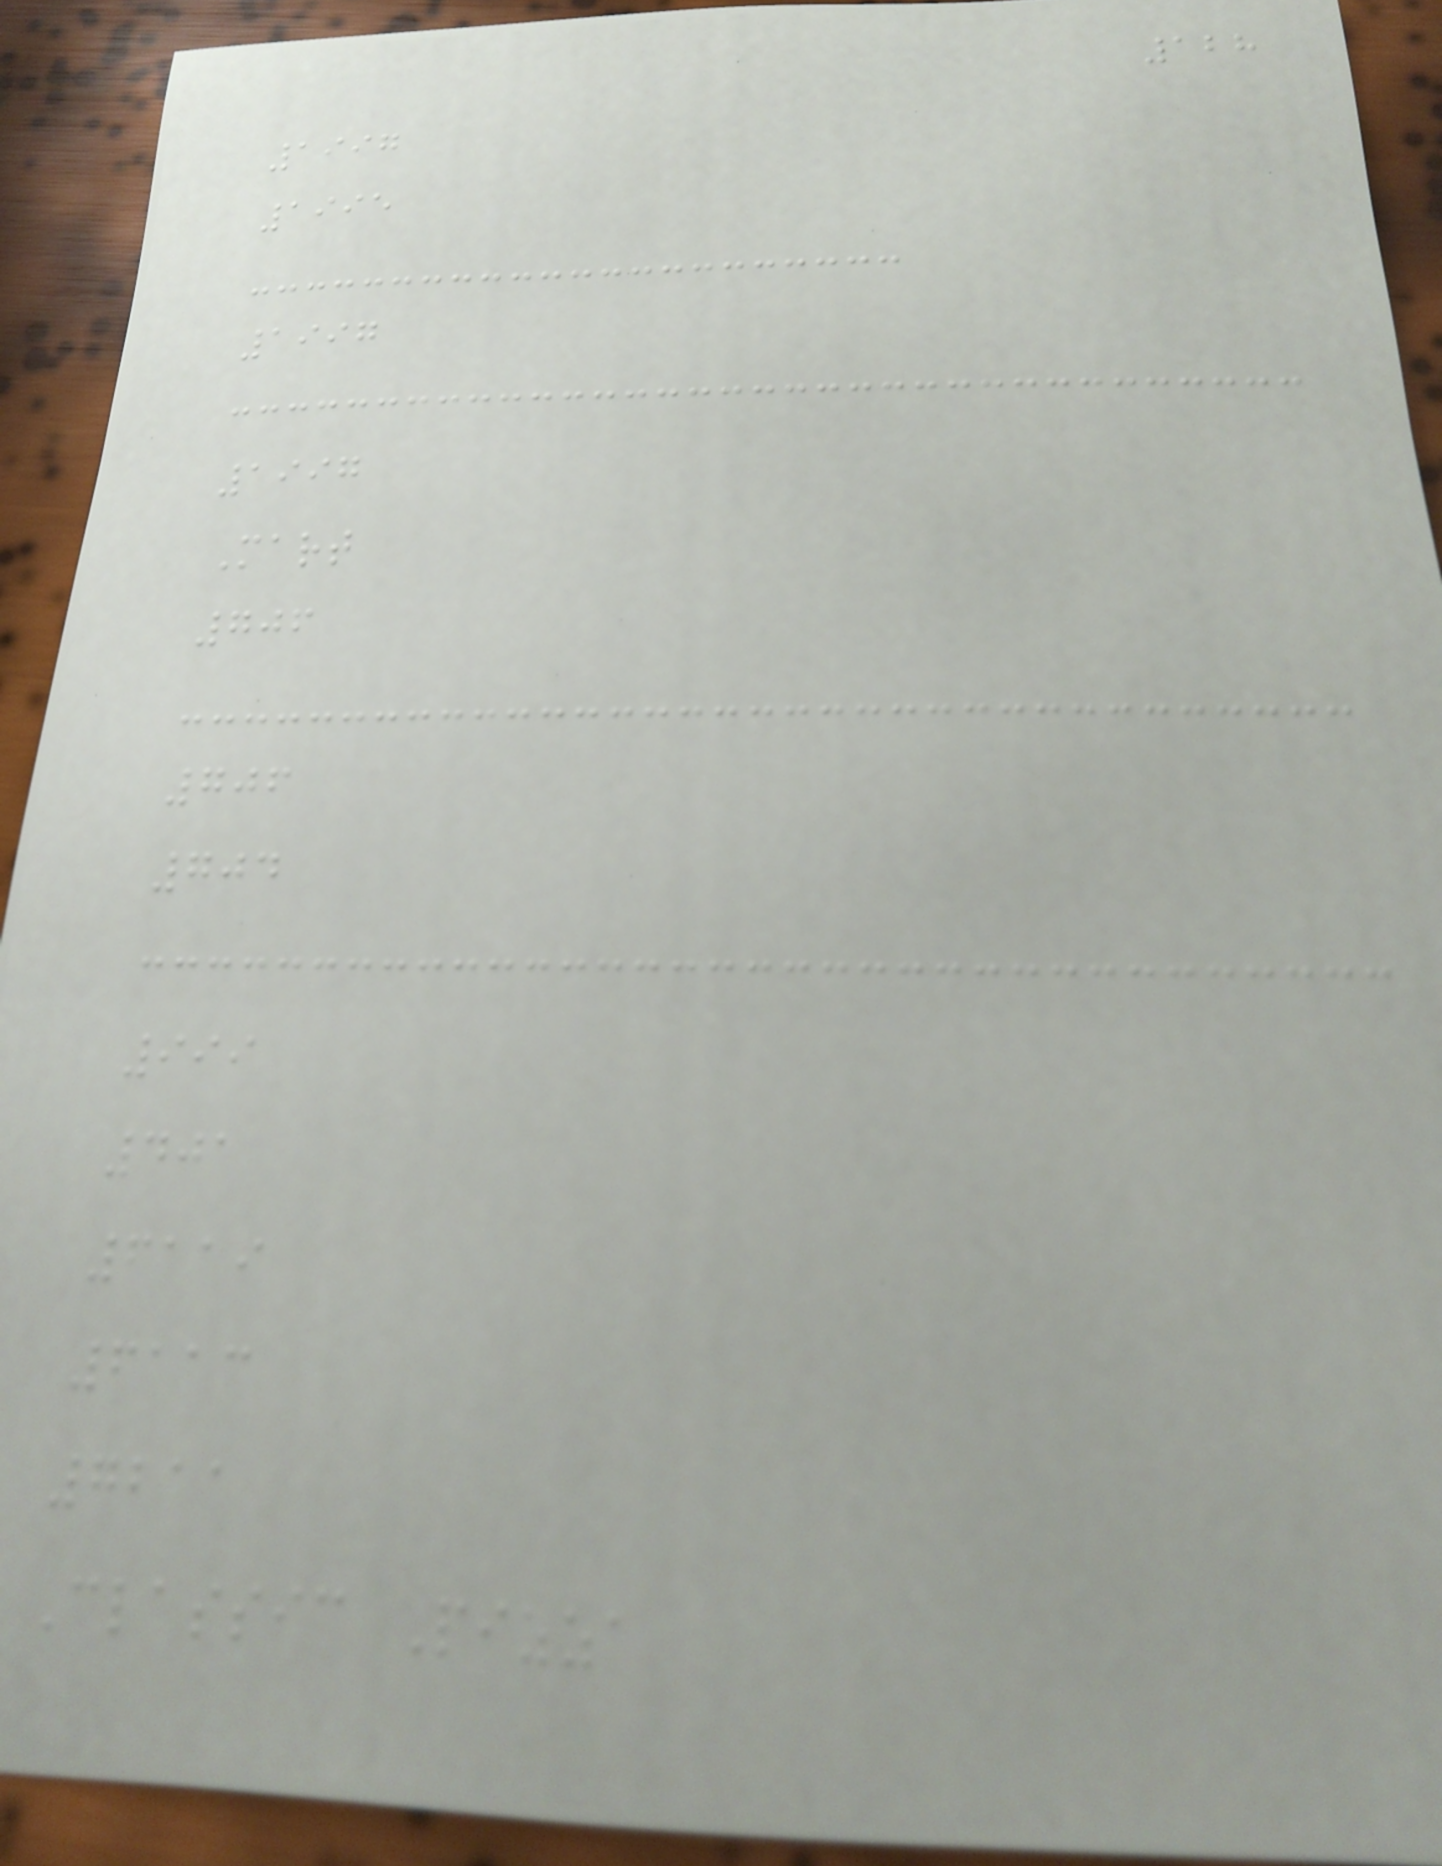128
1997
1995
1997
1997
Mart
706
706
704
999
401
6119
6113
7211
Classic Pizza
